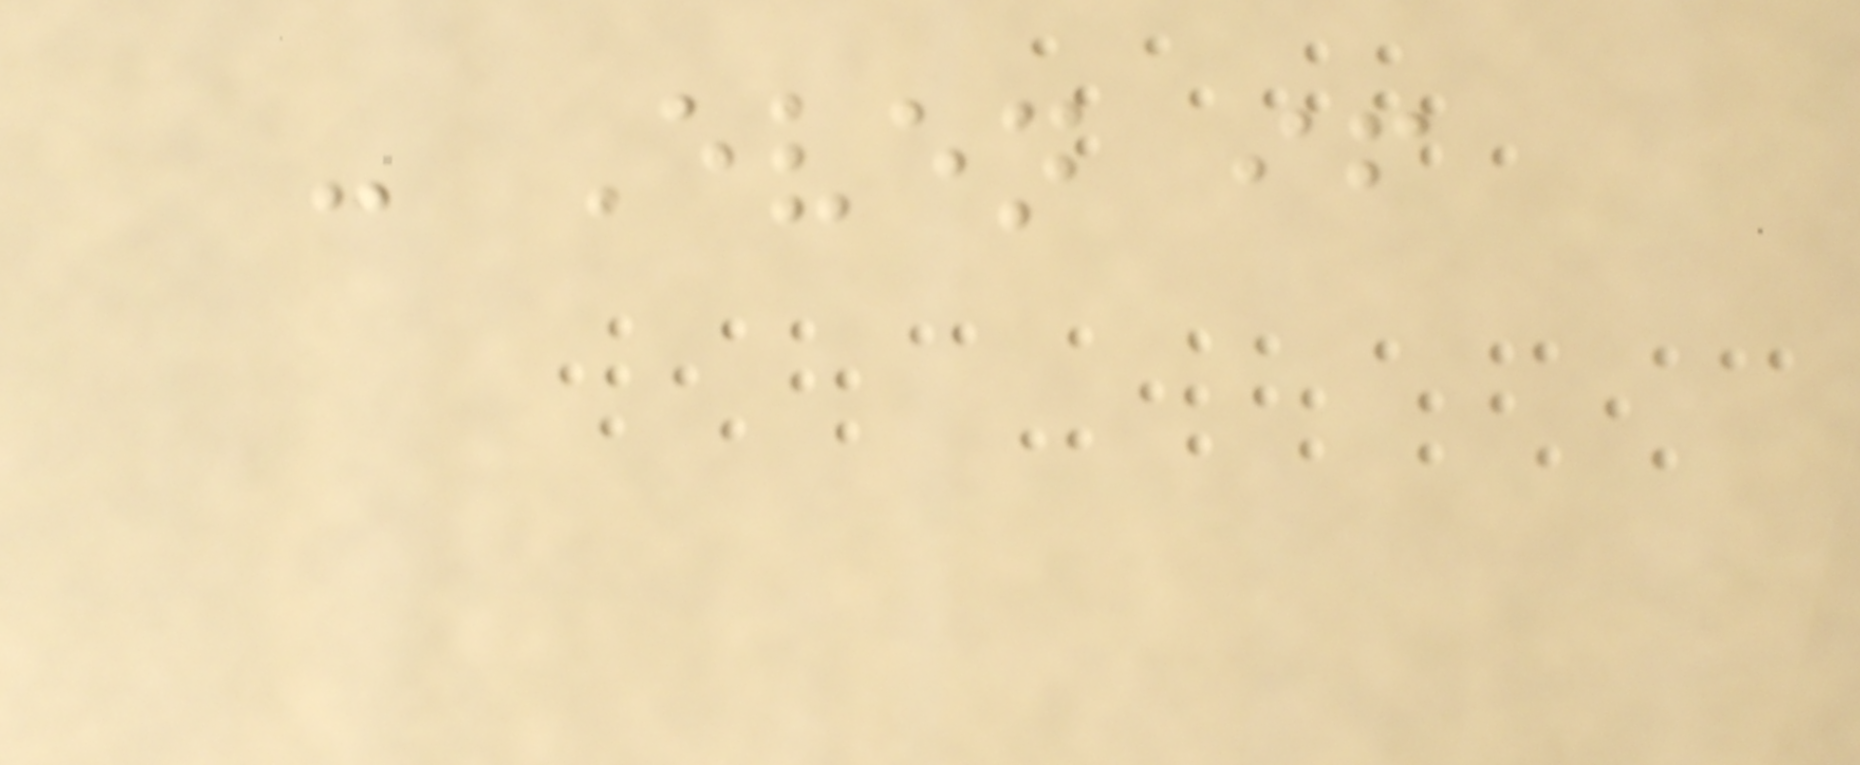- Even if
